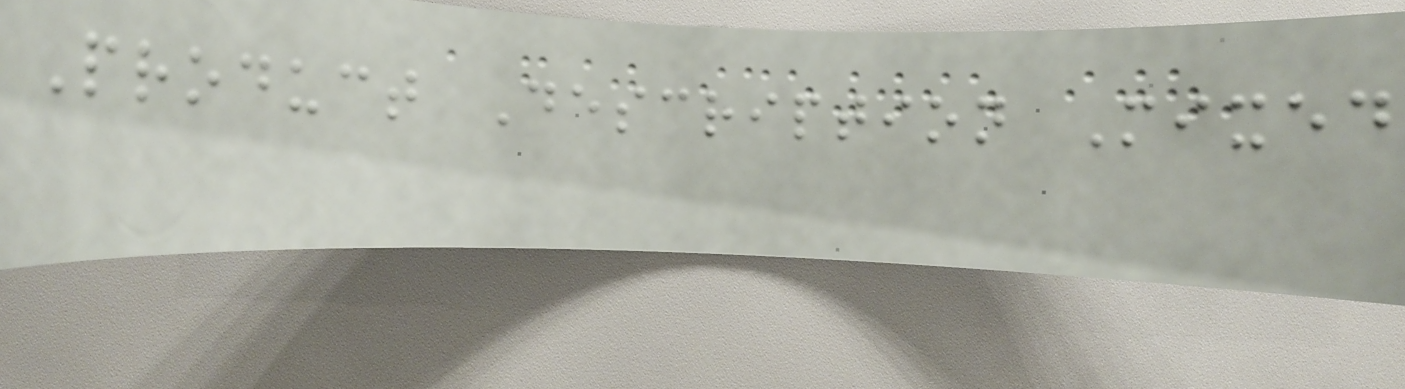Product Description Mixed
